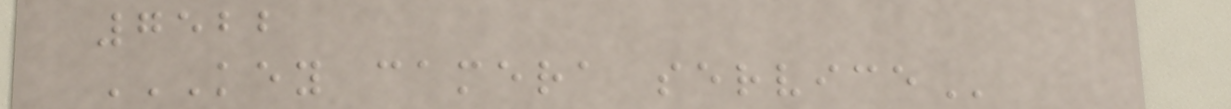7522
KEY CAMERA SERVICE
